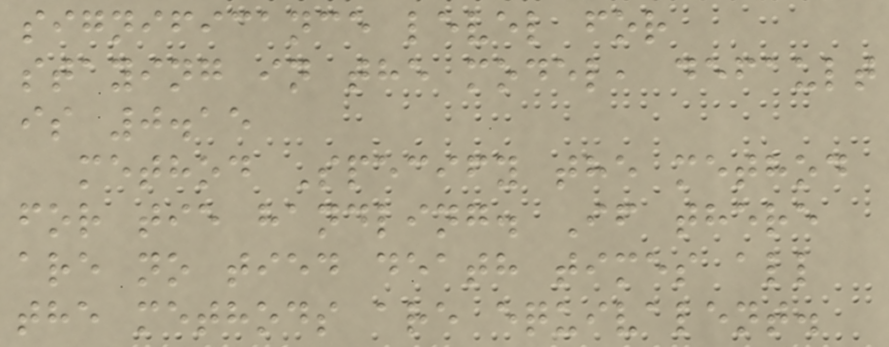significance level for
staying in the model, default
is 0.15
method Specify the method
for tie handling. If there
are no tied death times all
the methods are equivalent.
